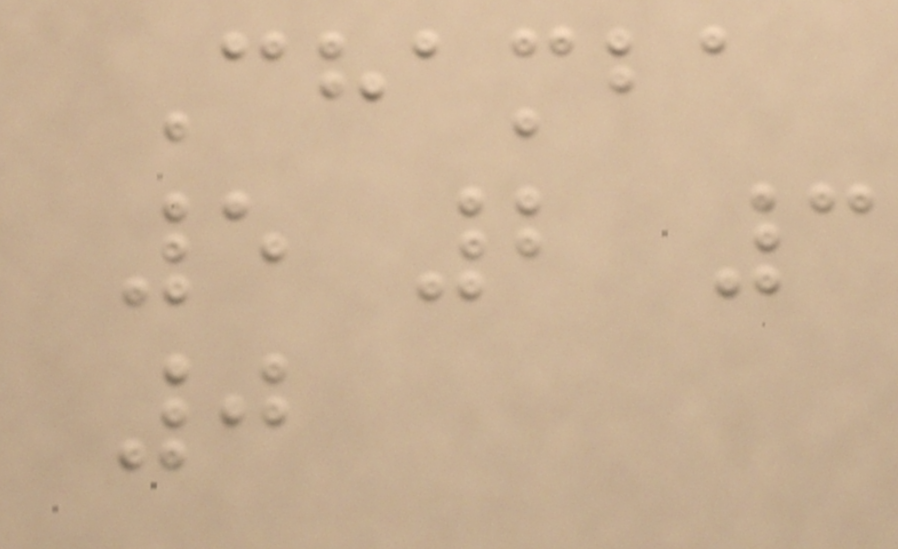Chamba
5 2 3
0
